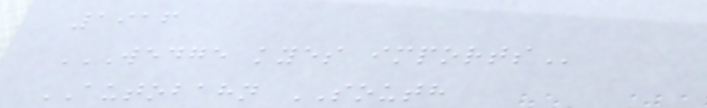1916
WEDGE KYES IMPORTS
AUTOBAHN SOUTH
